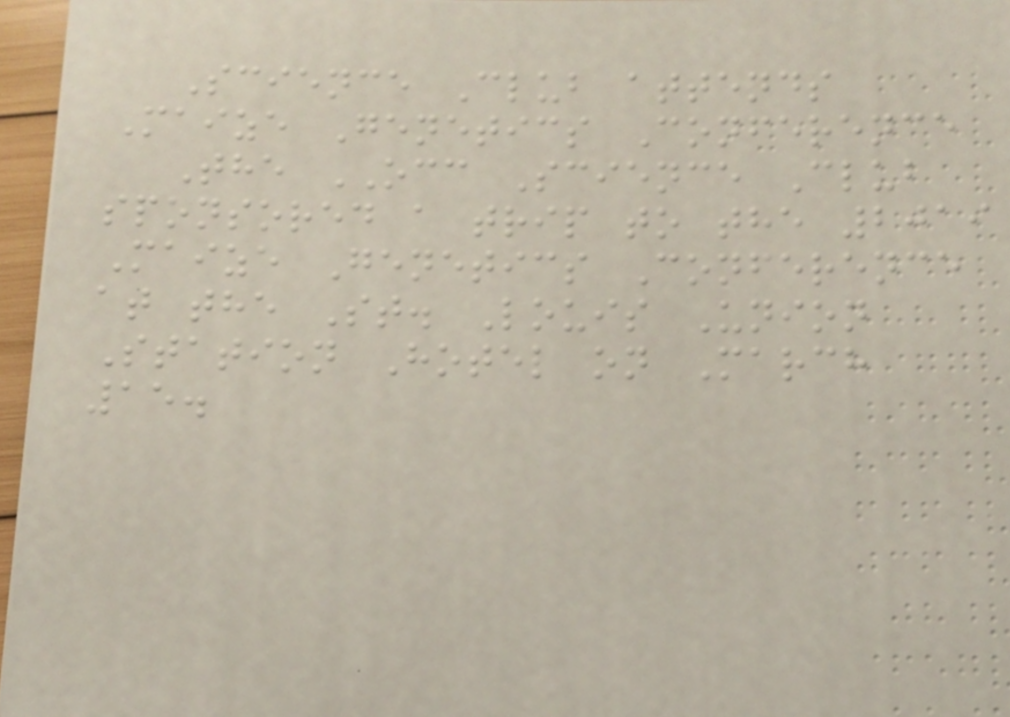Science Club attends
Maize Genetics Conference
The OCC Science Club
sponsored a trip to the 2019
Maize Genetics Conference
at the St. Louis Union
Station Hotel on March
15.
